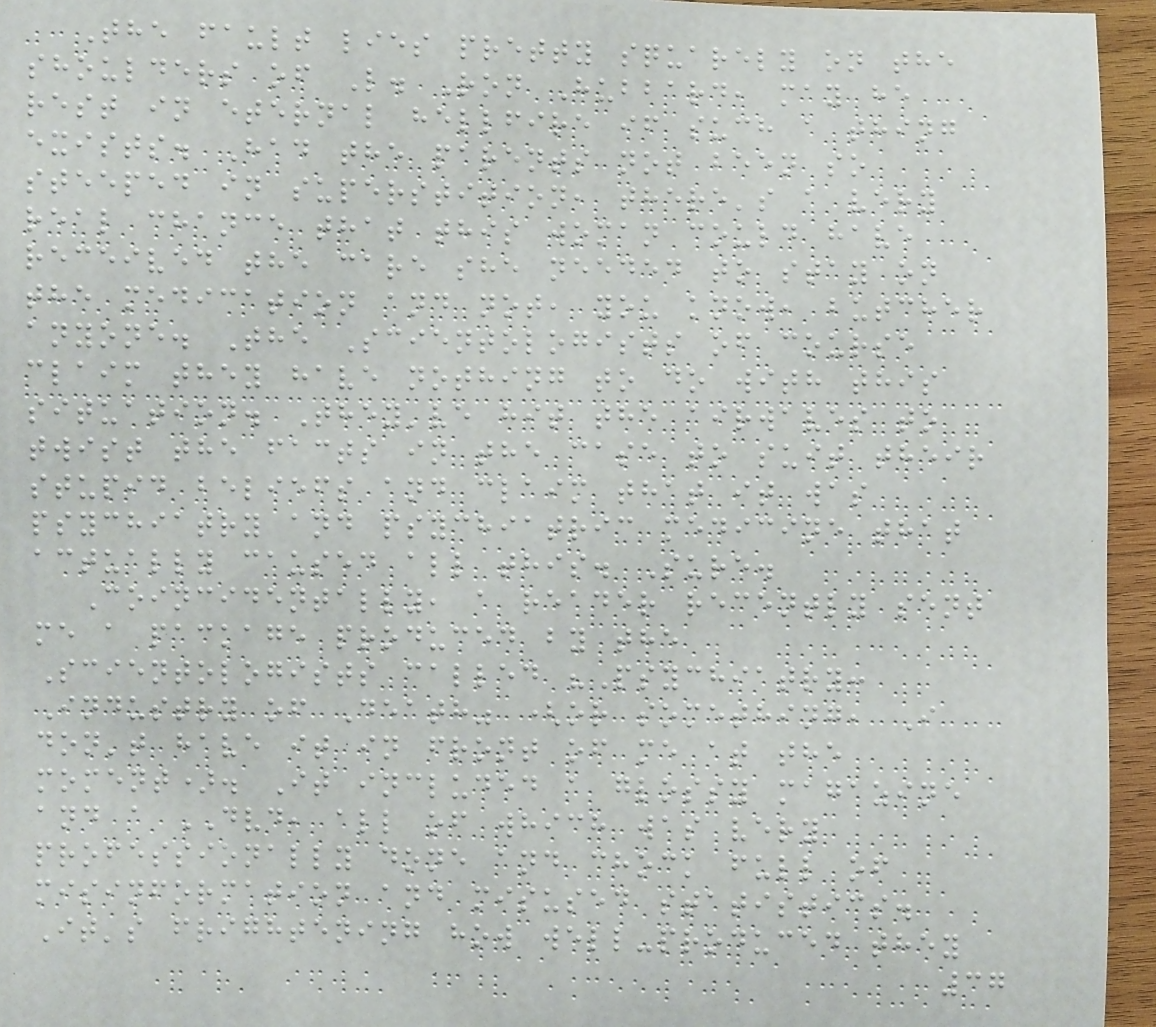The fault lies pretty squarely on the
shoulders of L. Ron Hubbard, may he
rest in eternal hellfire if such a thing
exists. Had the parents not been so
steeped in superstition, there's a very
real chance that this woman could have
received the care she needed to stay on
the medication and not, you know, butcher
anyone. The Scientologists of course
claim they have nothing to do with this
situation. They've hit the airwaves to
twist the facts in the case to suit their
stupid beliefs and claim that it was
psychiatry and psychiatric medicine that
actually caused all this. Sure.
Coincidentally, a reader recently sent
me a package produced by the
Scientologists called "Psychiatry:
Industry of Death" (or something, I
don't have it in front of me at the
moment). It included a glossy magazine
and a DVD, all of which was very
professionally done and chock full of
misinformation and misused statistics.
It's frightening how well-produced they
37
